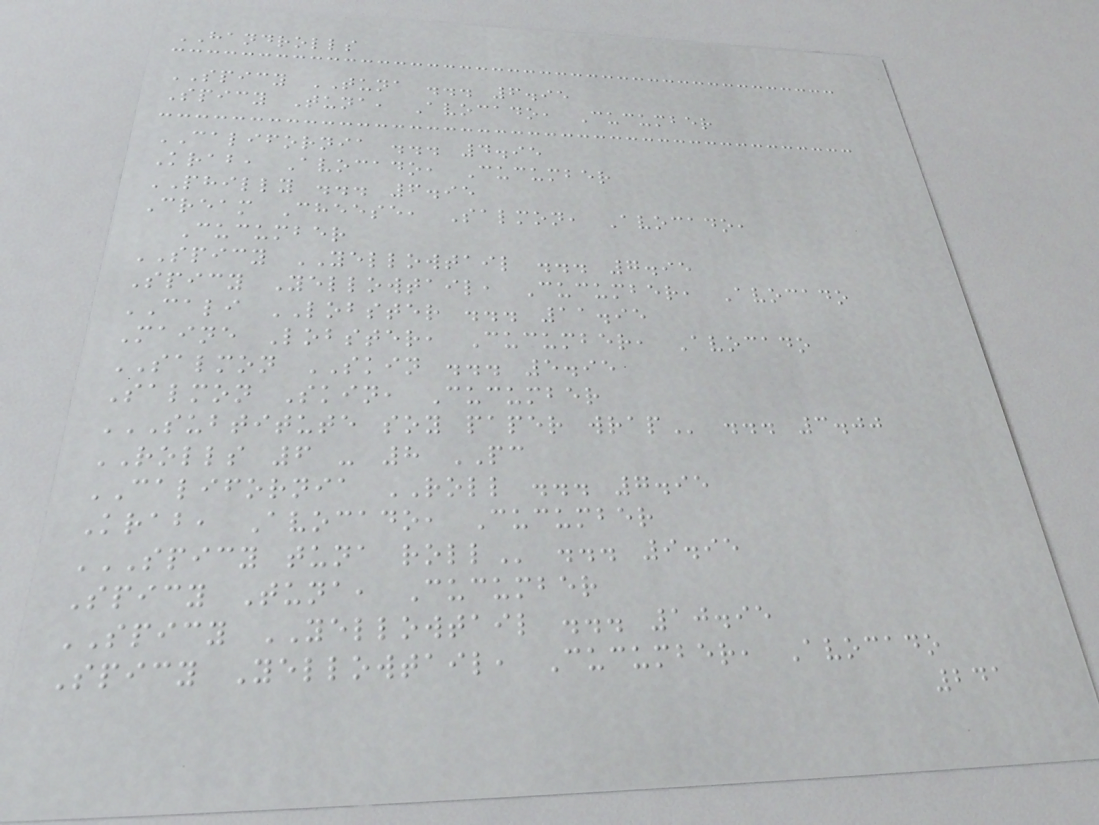HANDROLLS
SPICY TUNA ... 6.95
Spicy Tuna, Avocado, Cucumber
CALIFORNIA ... 4.95
Krab, Avocado, Cucumber
PHILLY ... 6.95
Cream Cheese, Salmon, Avocado,
Cucumber
SPICY YELLOWTAIL ... 7.95
Spicy Yellowtail, Cucumber, Avocado
CALI LOBSTER ... 11.95
Maine Lobster, Cucumber, Avocado
SALMON SKIN ... 5.95
Salmon Skin, Cucumber
SUBTITUTE SOY PAPER WRAP ... 3.00
ROLLS 6 - 8 PC
CALIFORNIA ROLL ... 7.95
Krab, Avocado, Cucumber
SPICY TUNA ROLL ... 9.95
Spicy Tuna, Cucumber
SPICY YELLOWTAIL ... 10.95
Spicy Yellowtail, Cucumber, Avocado
241
